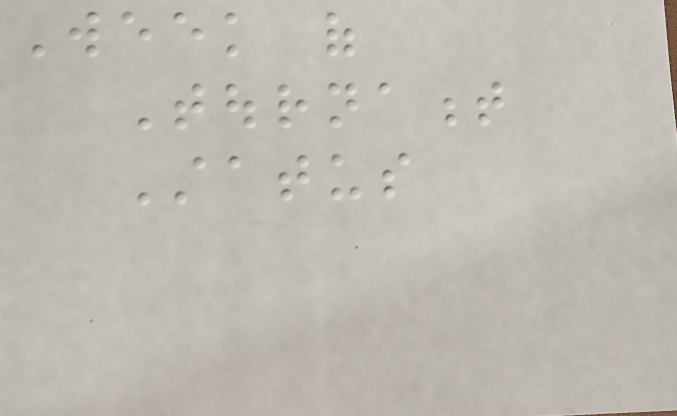Week of
Tournament
Status
